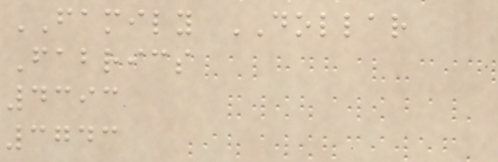FAMILY DOLLAR
Fabrics
4393
3743
